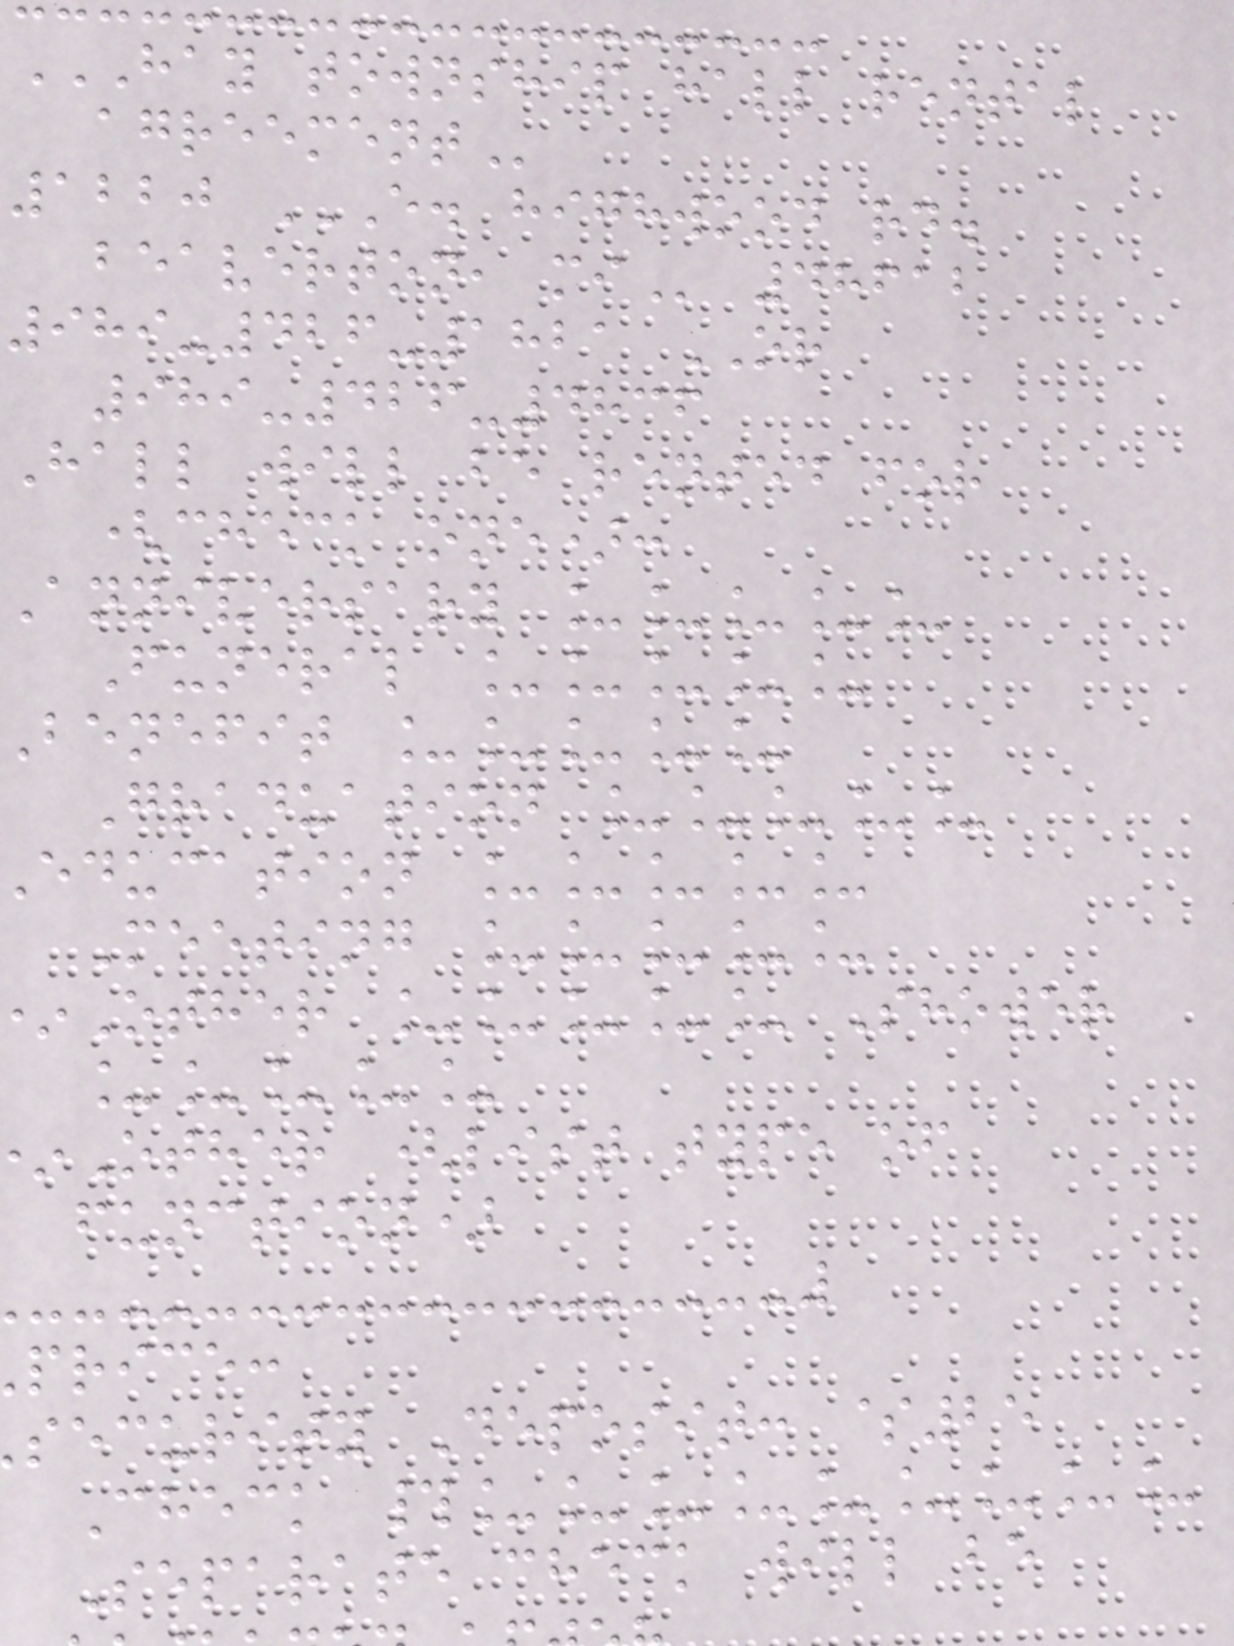HAY TOWNSHIP HALL RENTAL
1220 E. HIGHWOOD RD.
beaverton,
989-426-1821 OR
989-426-4836
Hall will be rented for
(check one):
Anniversary _____
Funeral _____
benefit _____
Graduation _____
education _____
Meeting _____
Other _____ Shower
_____
Other (list type of
function)
price:
security Deposit: $25
Check #_________
Separate check will be
